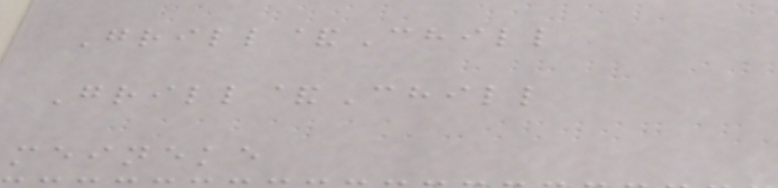Grill&Chill
Grill&Chill
meineke
